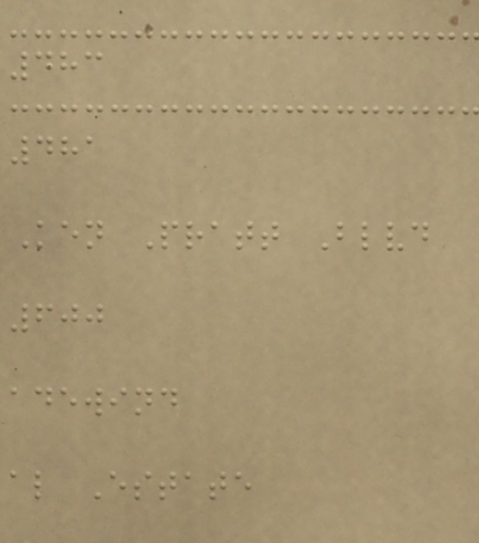483
481
Ken Pratt Blvd
600
adewind
al Estate
